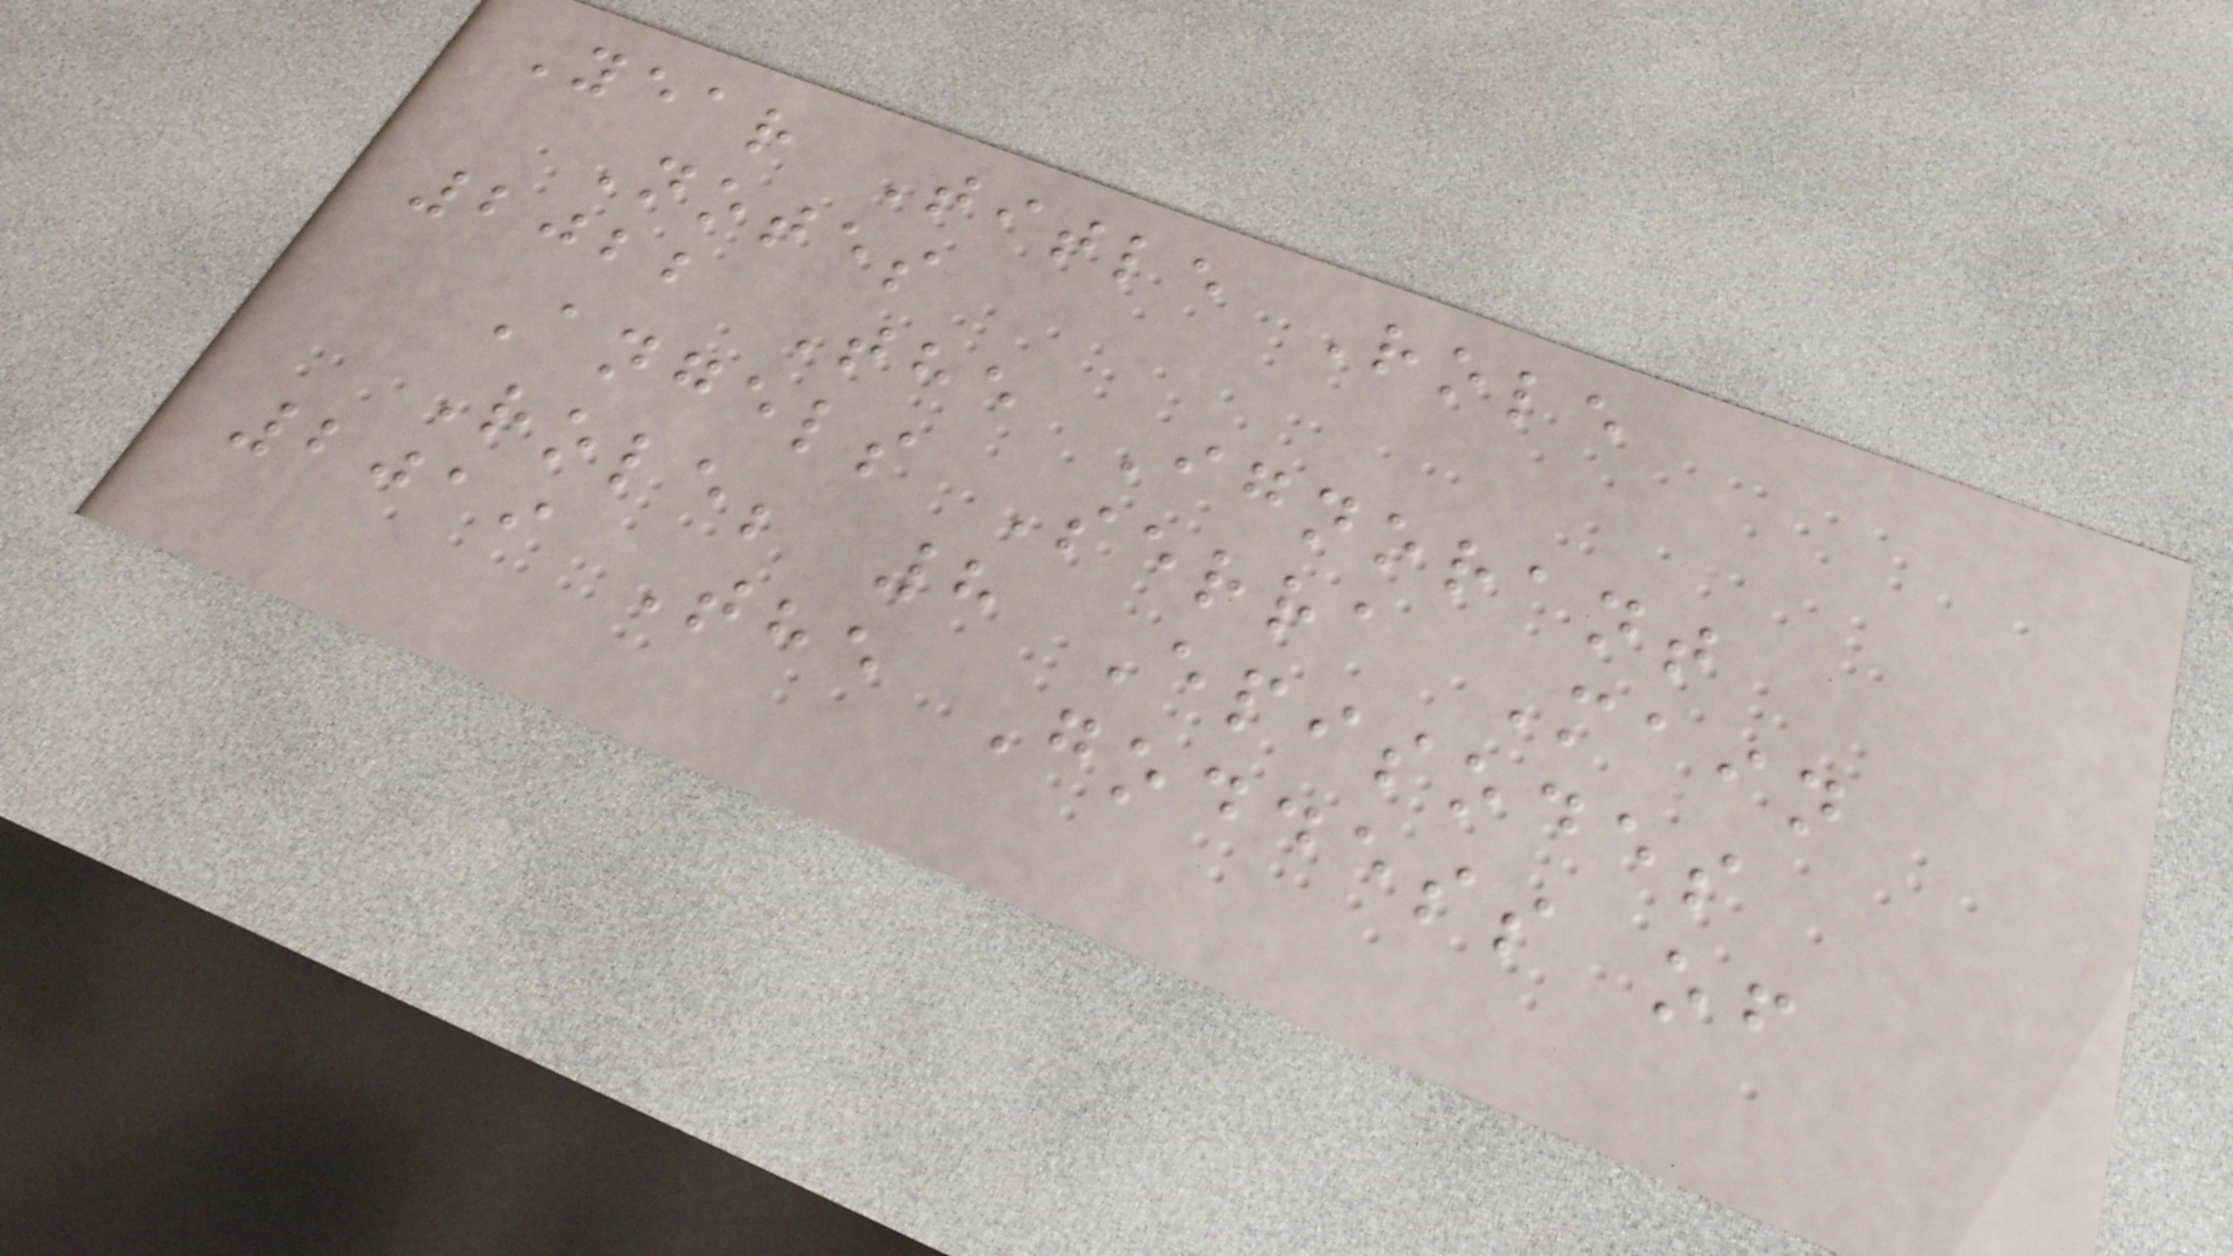Year Title Role
Notes
2022 The Ignorant
Angels Serra Main
Role; 8 Episodes
2019 The Goddess of
